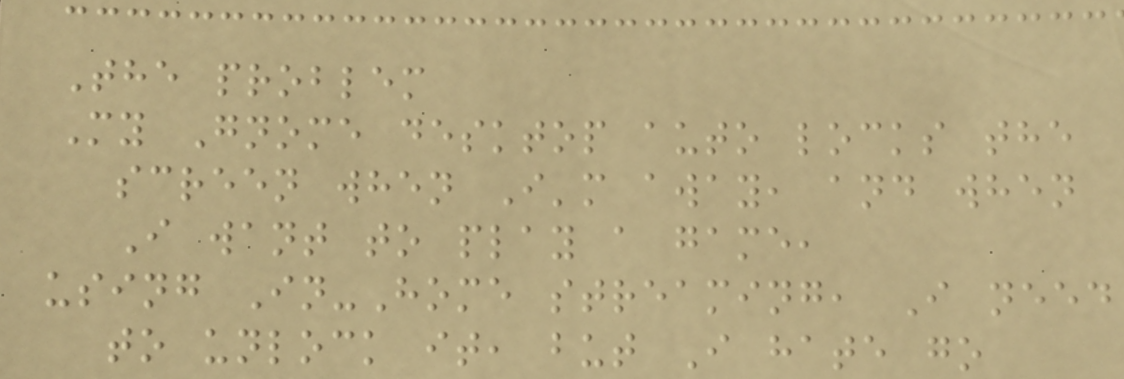The problem
My Gnome desktop auto locks the
screen when I'm away, and when
I want to play a game,
using In-Home streaming, I need
to unlock it, but I hate go
